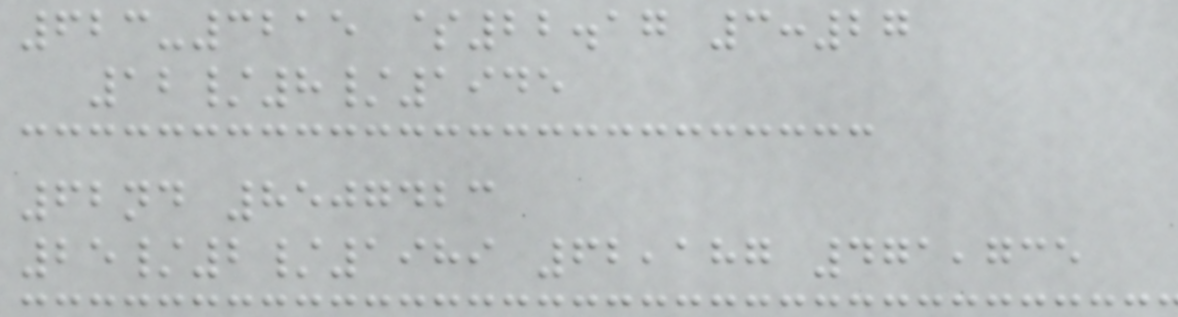623-3215 $22.17 3:27
12/8/1945
62nd 8507423
25/2/1989 62,187 471,735
